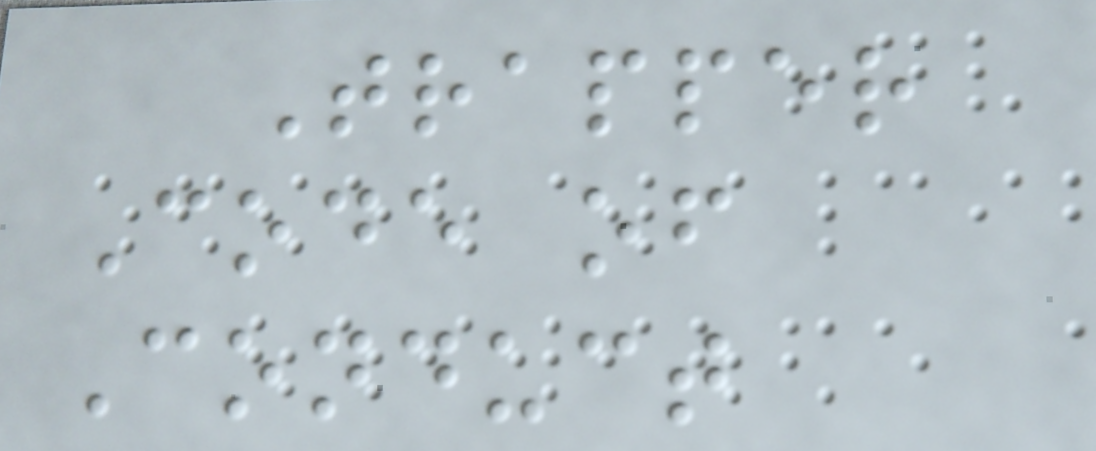Trapper
Code of
Conduct
